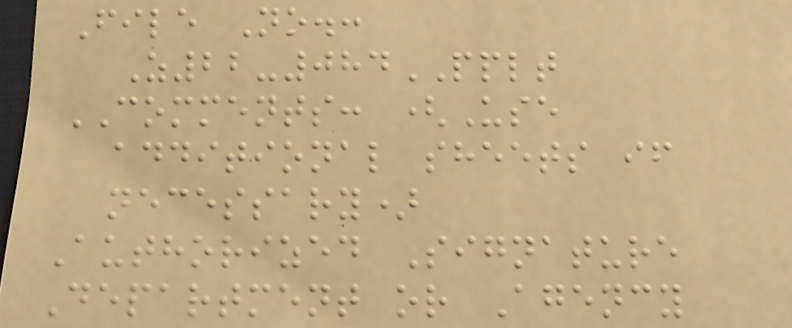File No.:
Z22-084PPLT
COMMENTS: (Use
additional sheets if
necessary)
Authorized Signature
Department or Agency
